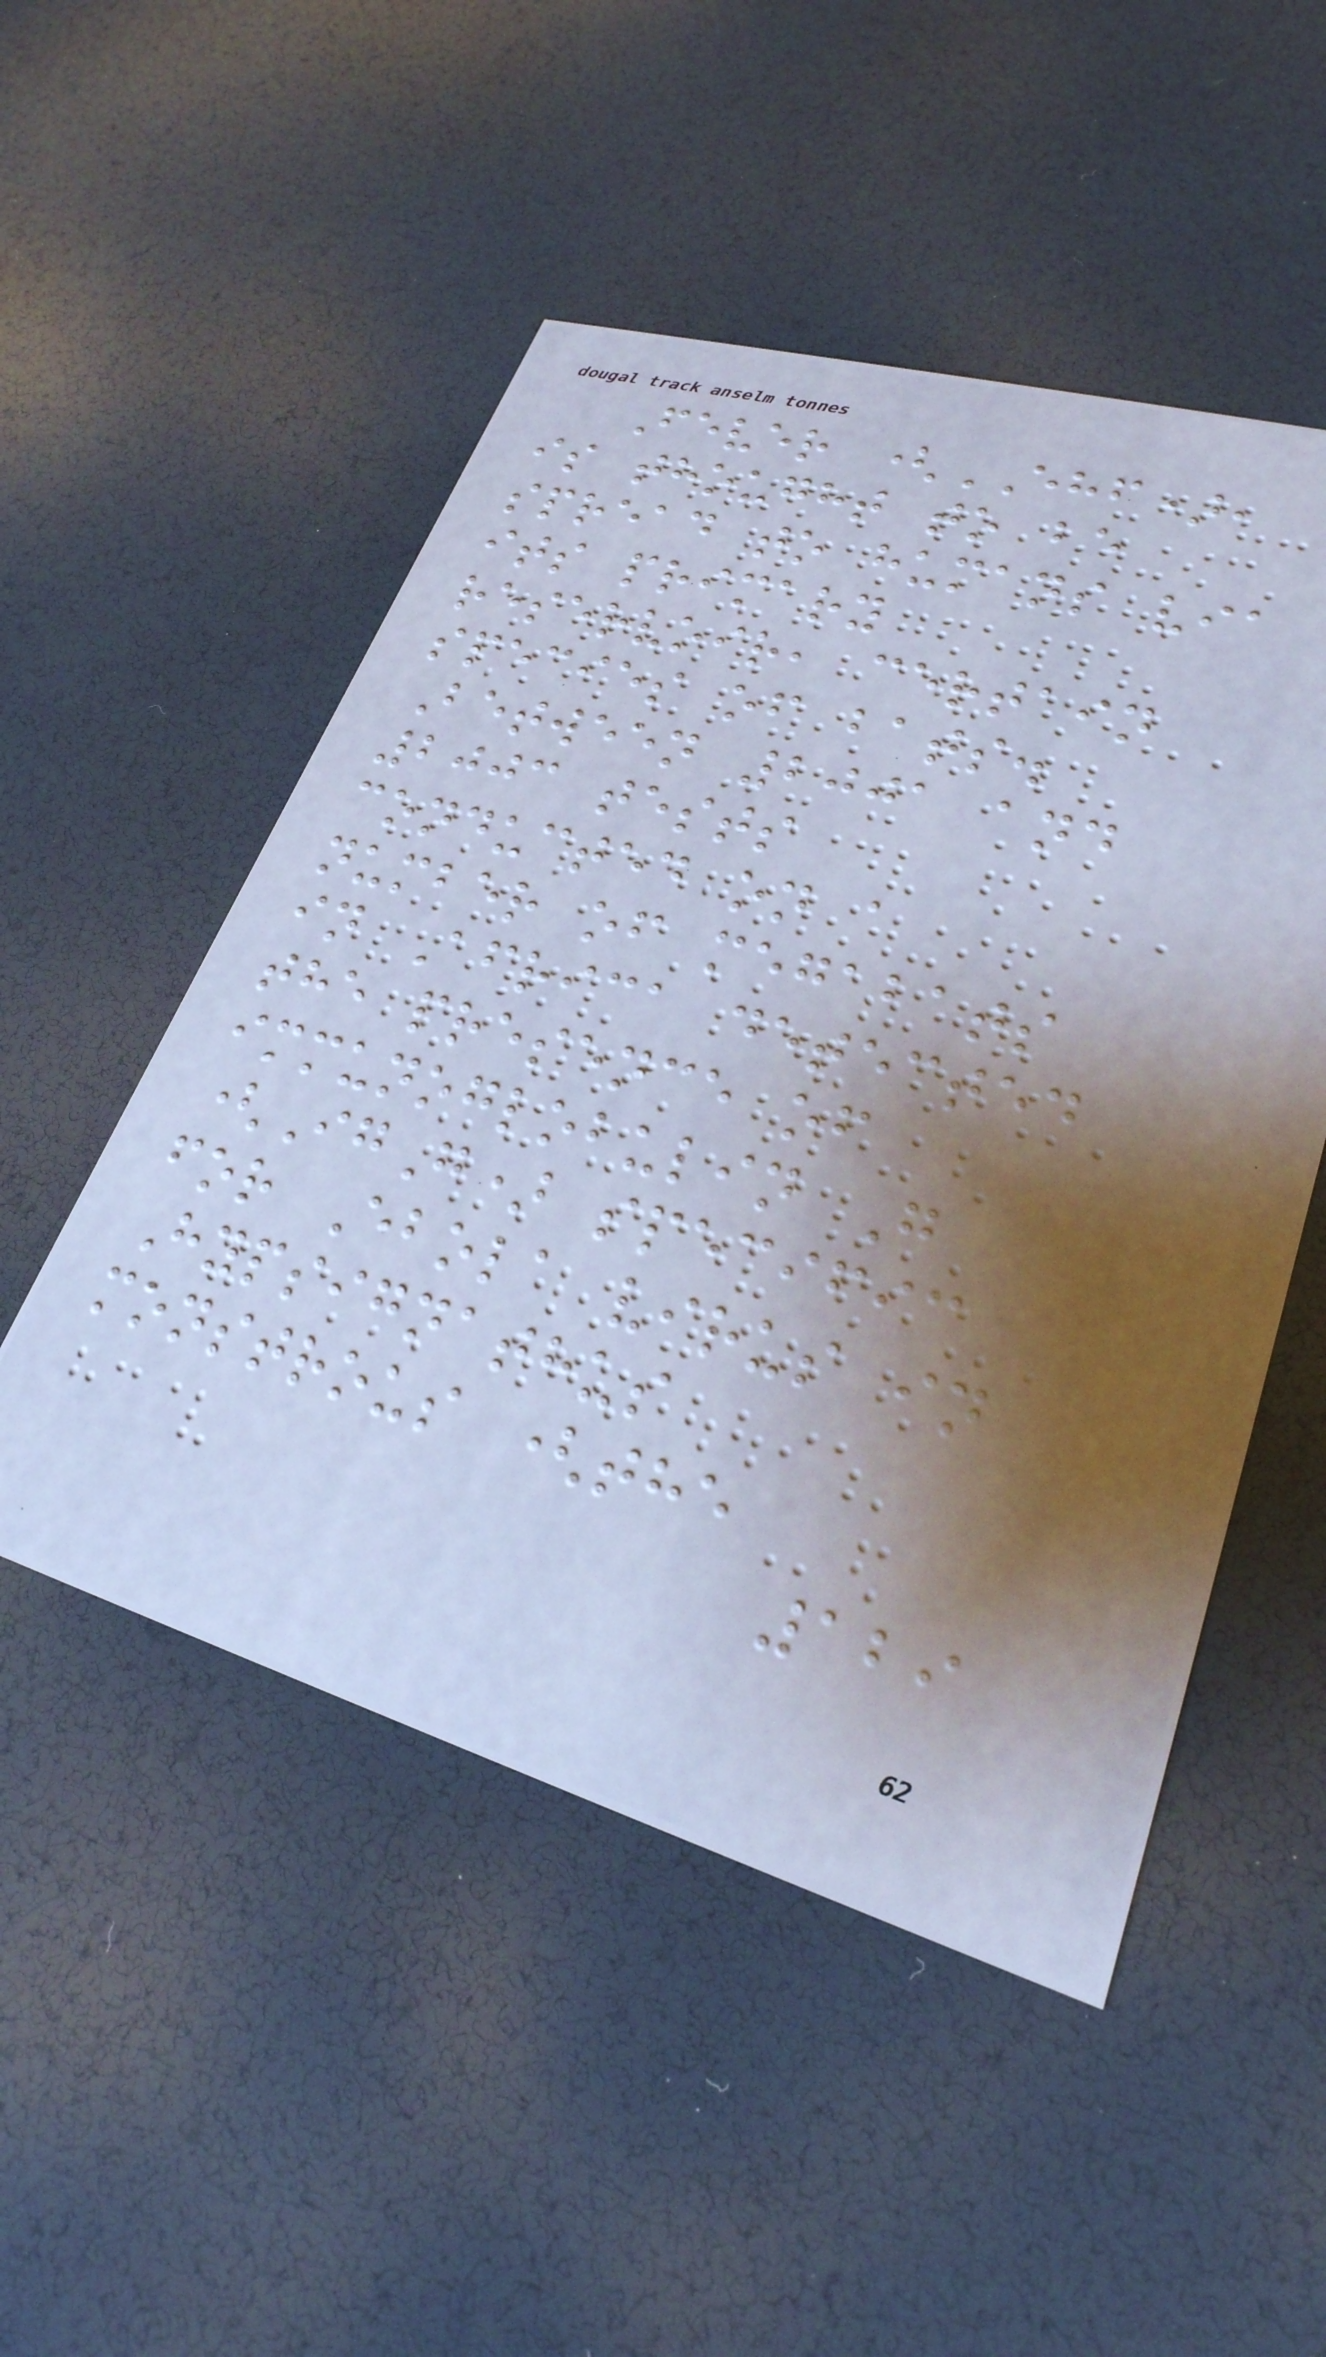Fever (EHF),
is thought to be
spread to humans via
its primary
reservoir, certain
species of bats.
Between 2001 and
2003 tests
conducted on a
number of megabats
in Africa detected
the presence of
immunoglobulin G
(IgG) specific
for Ebola virus in
Hypsignathus
monstrous (the
129
